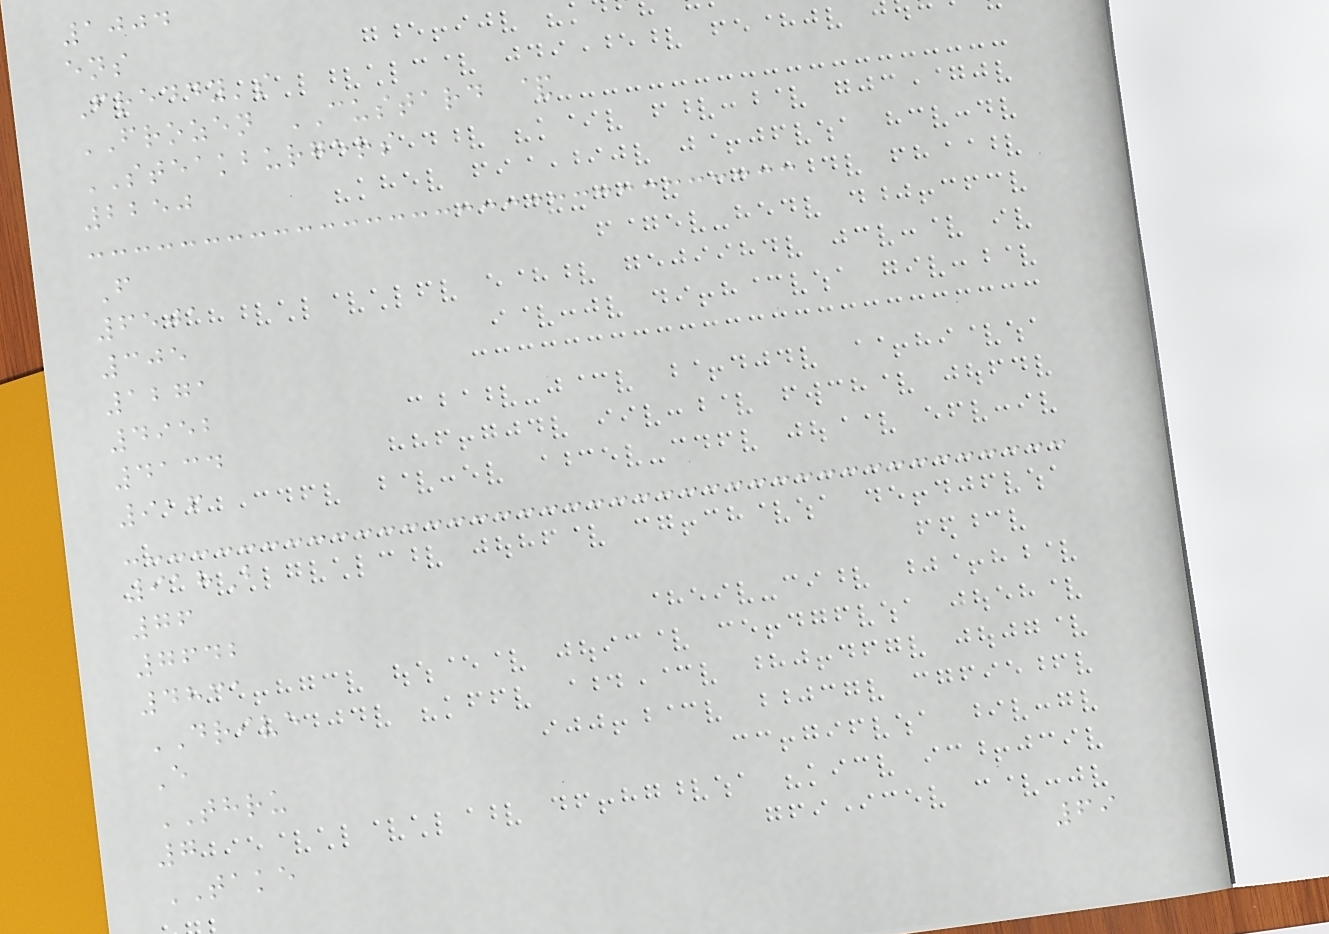1004
ens
Freddy's
FROZEN CUSTARD &
STEAKBURGERS
2250
F
6501
305
1271
4952
4134
916
918B
76
7642
4831
DRIVE
E
THRU
7
TAKE
69
